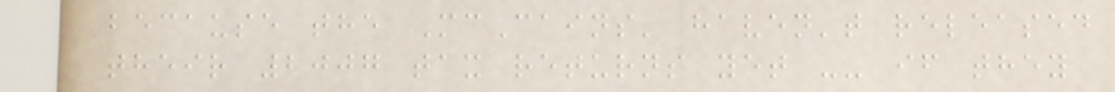because the McCains' haven't released
their 2007 tax returns yet -- if they
